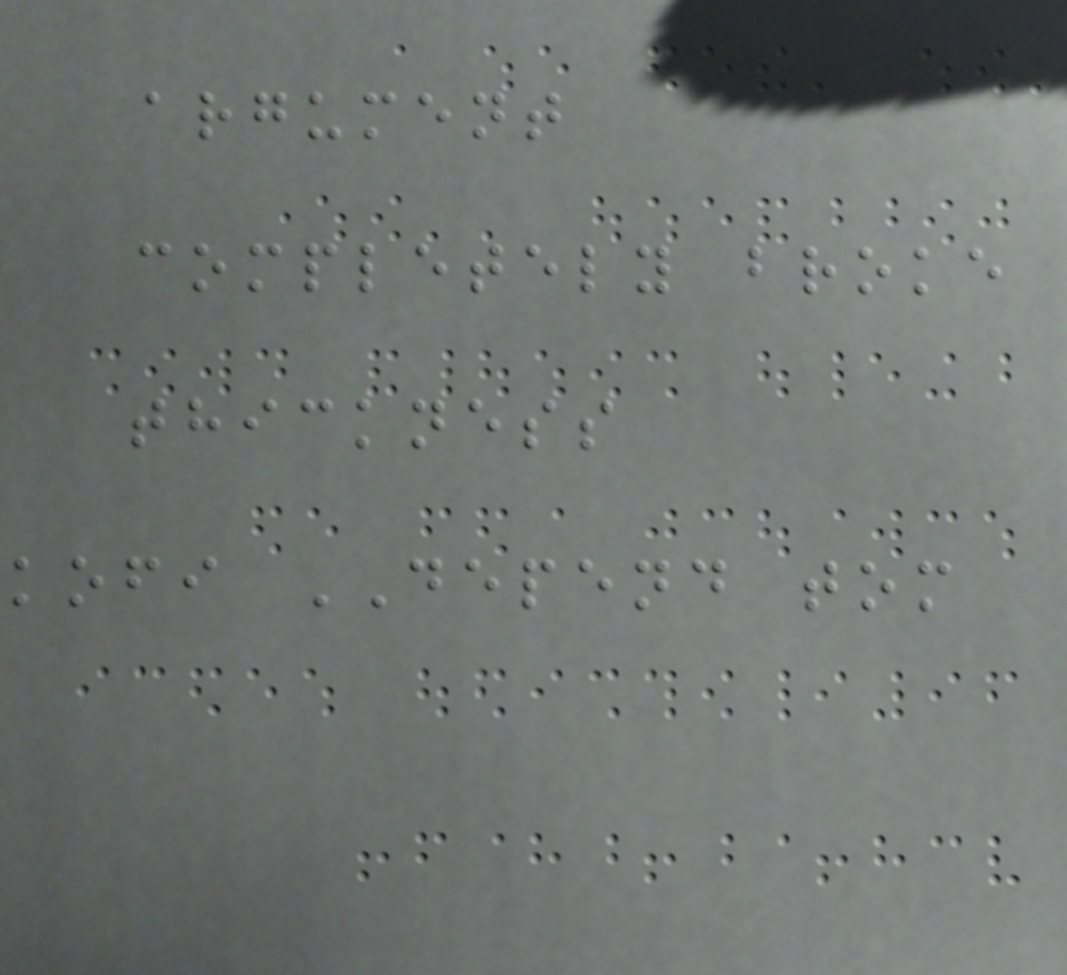argument
completely broke
thickness
kofi DEPEND tom
